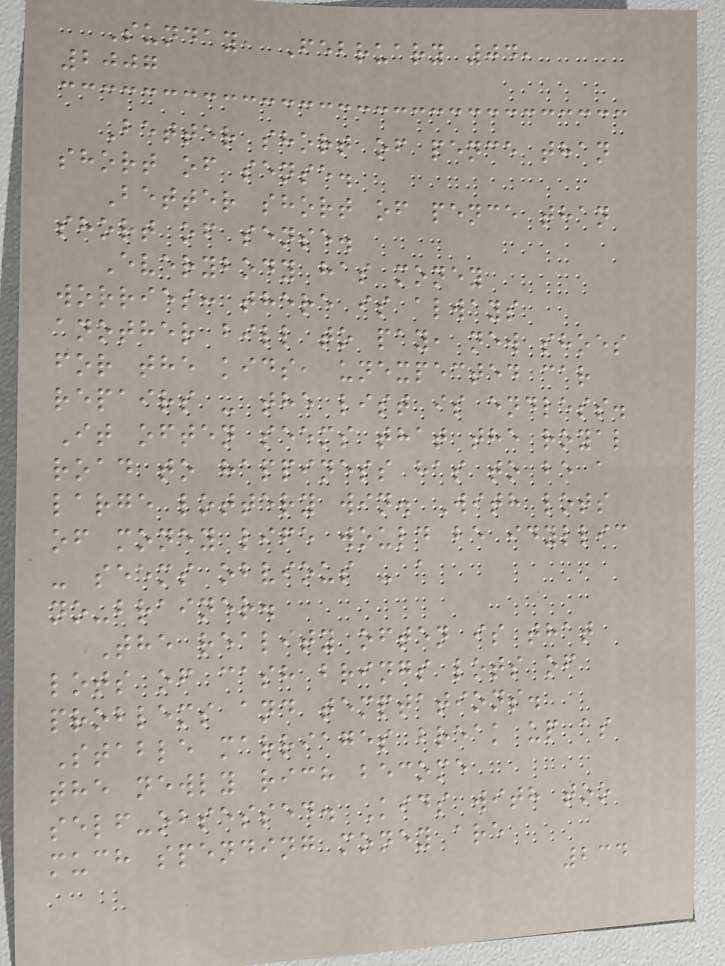Sunday, February 04,
2007
Better short of pence than
short of sense.
Better short of pence than
short of sense.
Everybody has money
worries: there is always
another bill to pay, new shoes
for the kids, unexpected car
repairs - the list is endless.
It often seems that the royal
road to happiness has to be a
large lottery win. With lots
of money life would be idyllic
- seems obvious - a
no-brainer.
The reality often is that
lots of cash brings lots of
problems and temptations.
Stable marriages break up as
the newly rich become
self-obsessed. Kids with too
much spending money are
234
